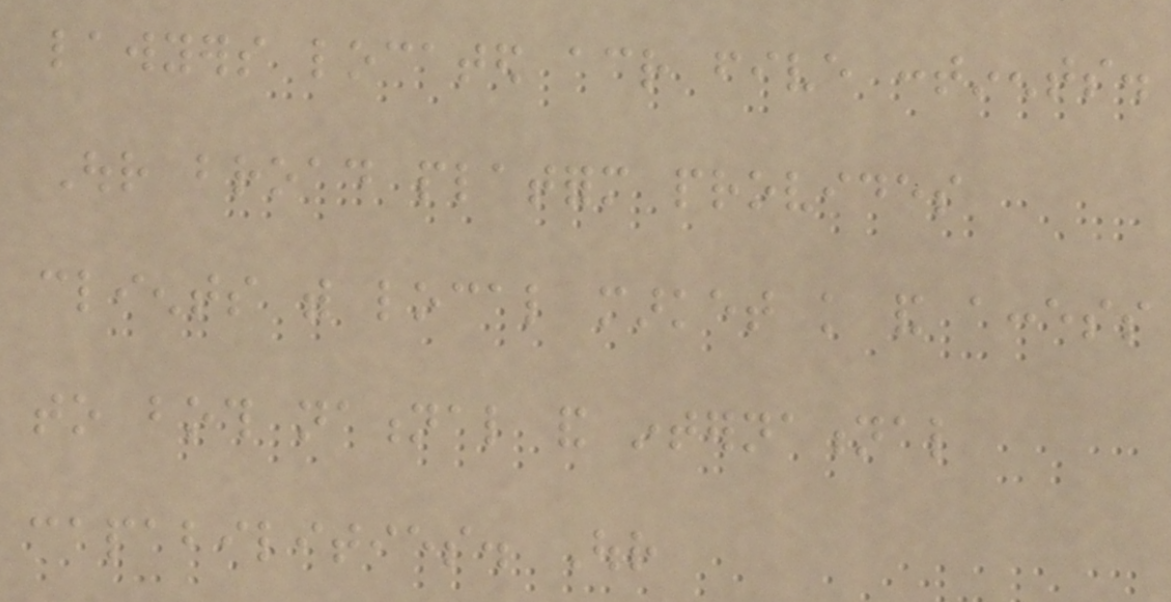lawyers located across five continents.
Our broad platform provides
clients with local market knowledge and access
to both national and international
capabilities. Our
